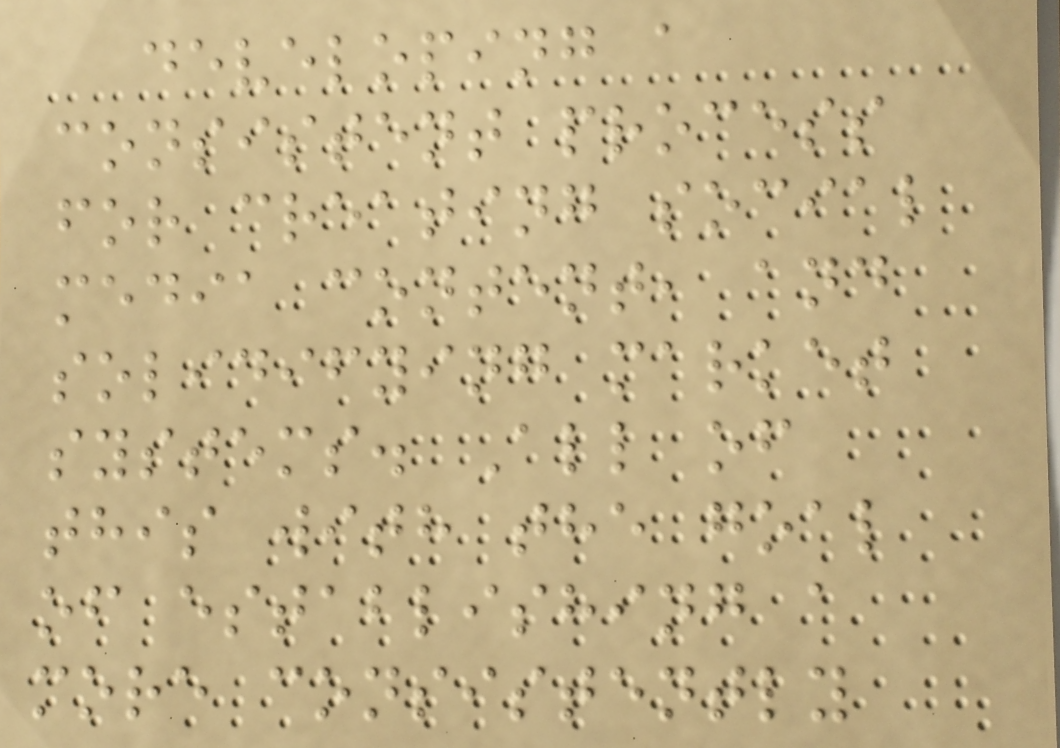developing a
consistent process
for creating social
media content, and
solidifying market
systems. All of
this with the goal
of establishing a
more consistently
